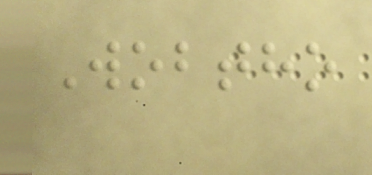Wobtho
